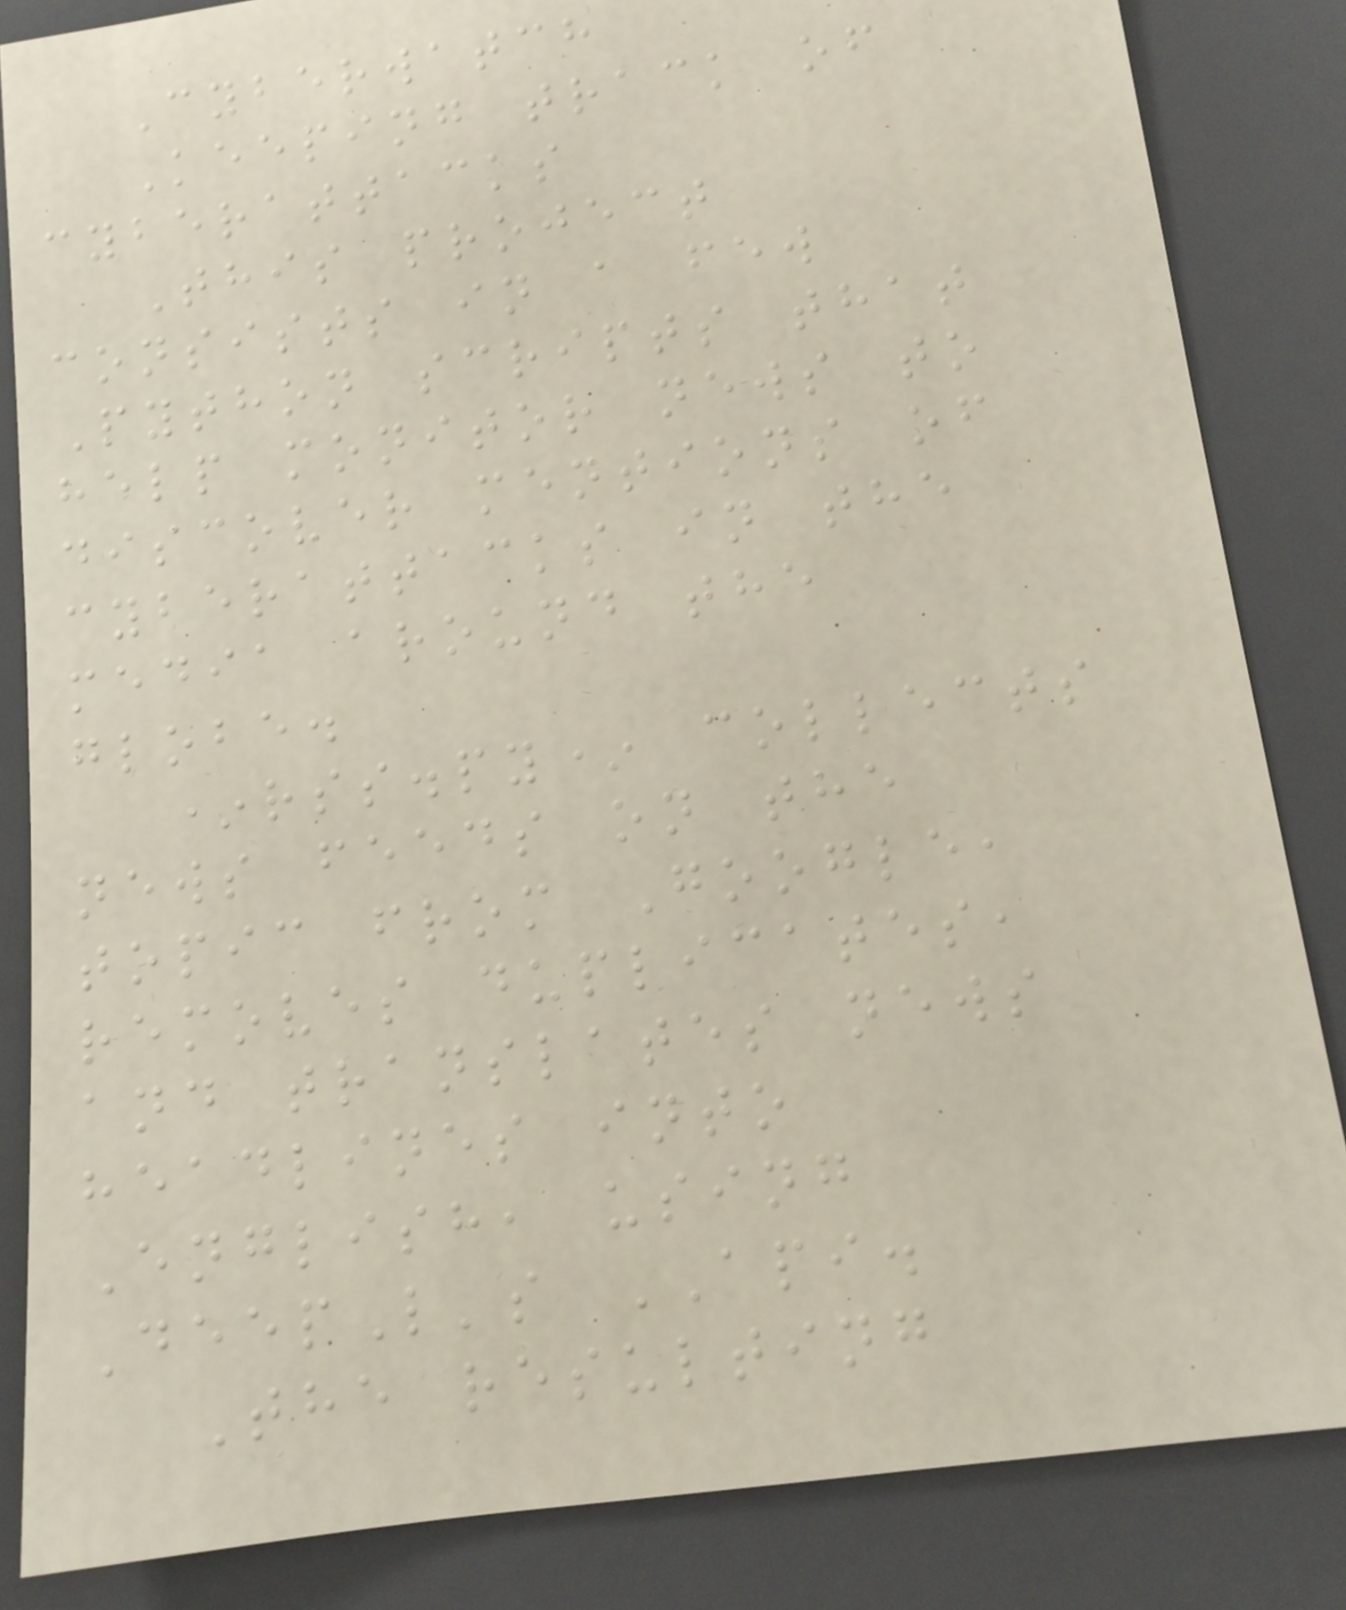Cyberwatch
Keeping track of
cyberattacks
This project
consists in a few
Python scripts that
help monitor news to
discover mentions of
cyberattacks in the
media around the
globe.
*rss.py* collects
news feeds on the
topic from Google,
removes duplicates,
and translates news
headlines into
English, using
DeepL's API.
The resulting
